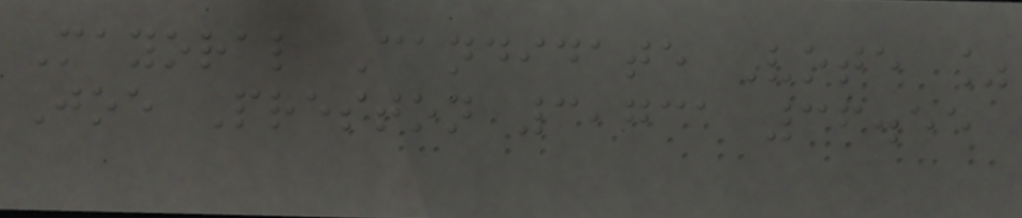Mayoral Candidate Vote %
Joe Preston 3,731 36.55
